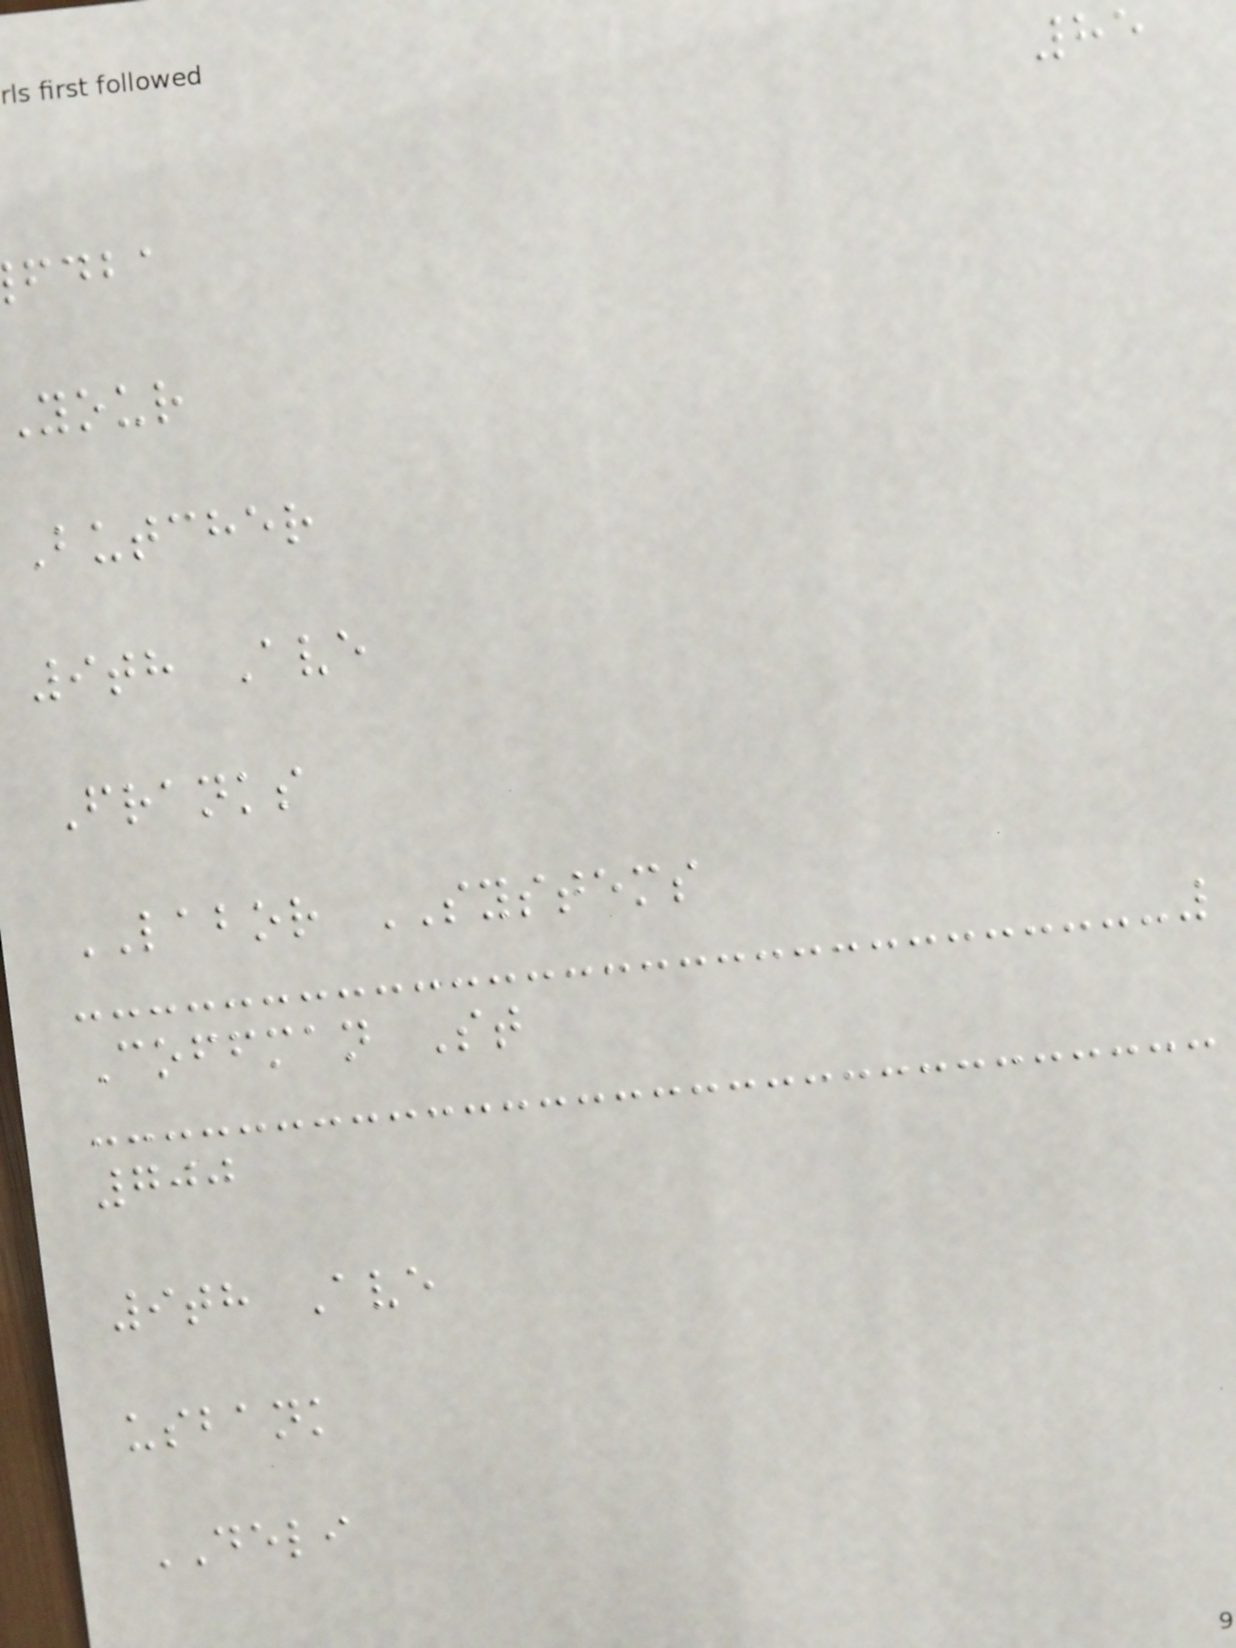85
fdba
your
Butcher
9th Ave
Franks
LABOR SYSTEMS
Coffman St
700
9th Ave
usbank
DELI
